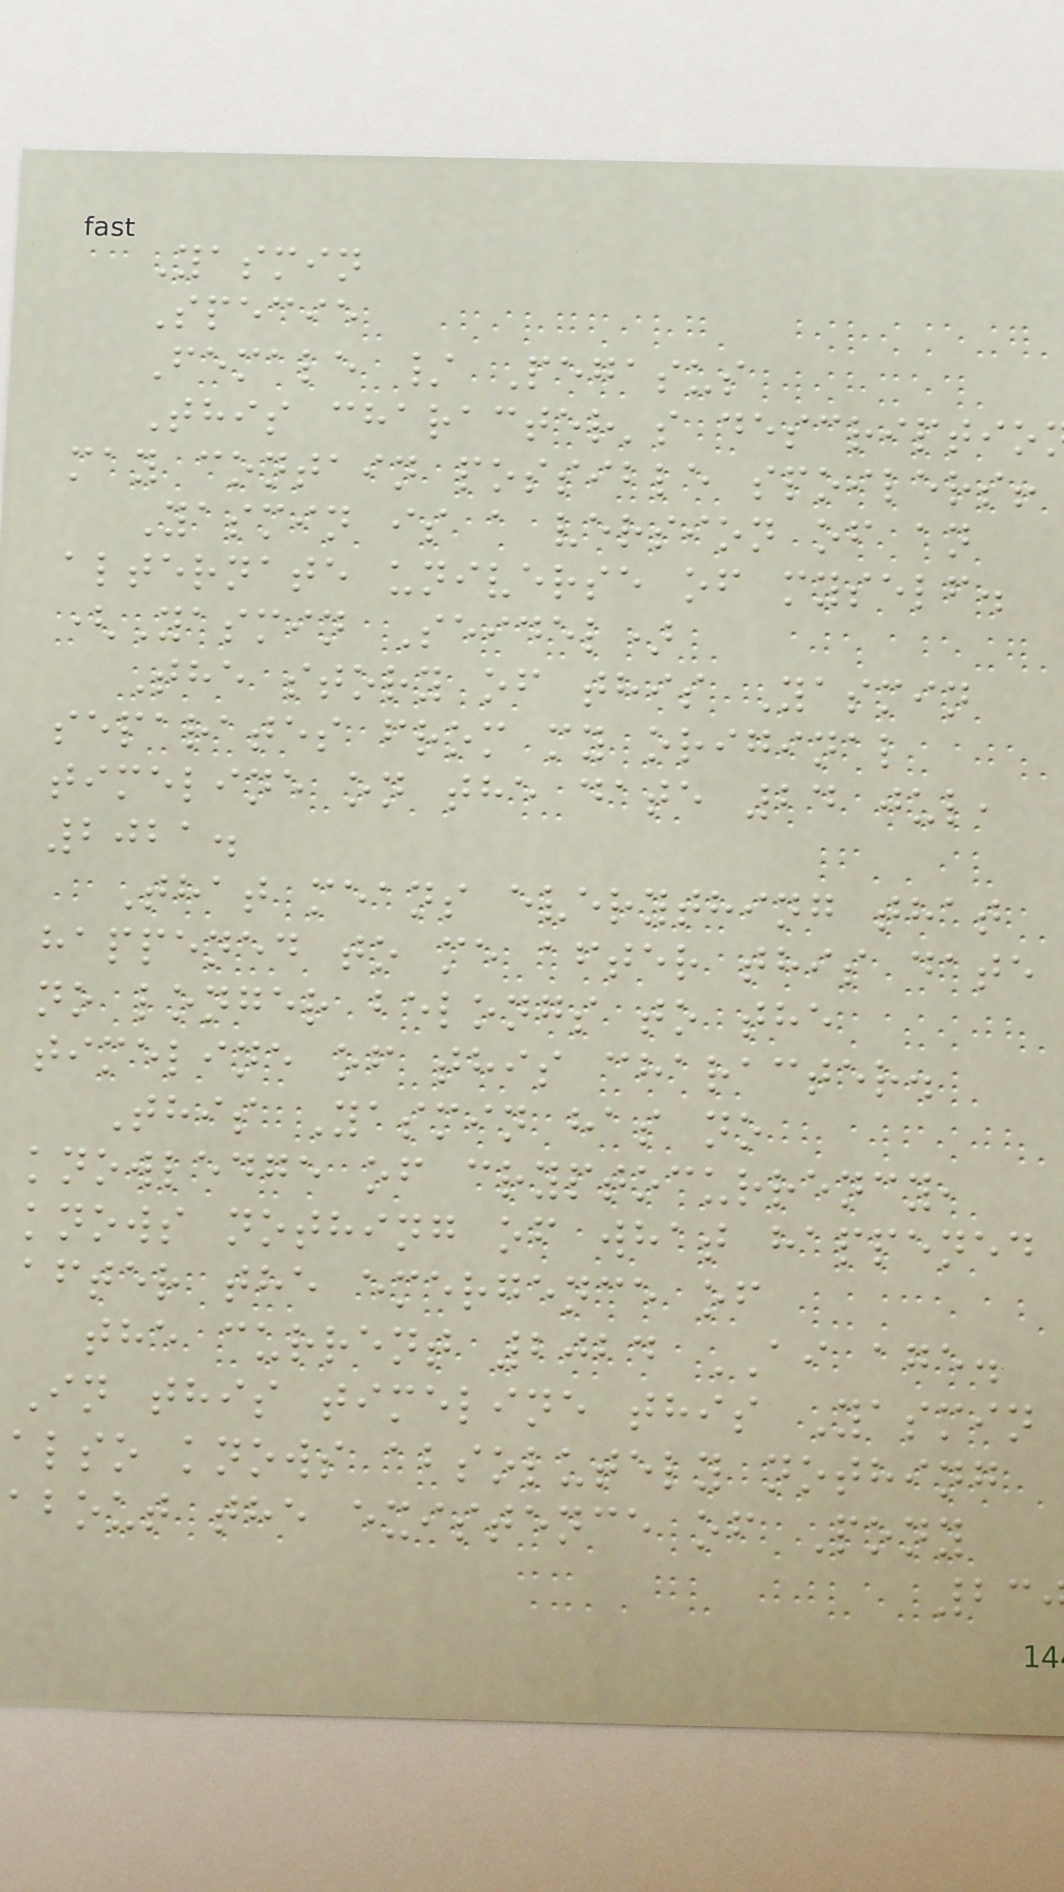Yasmin
Specie
Female / Pegasus
This character's descriptio
may contain possible spoilers!
Yasmin is a version of an
alternate universe of myself.
(Yasmin Seidel)
The story of this Yasmin
separates from my original
timeline on the date 24 jul,
2021.
That means everything that
happened to me after this date
no longer belongs to the
timeline of this character.
This Yasmin has no
knowledge of cryptocurrency,
knows nothing of what happened
after the emergence of
the current 2024 AI age.
In this timeline this Yasmin
also knows absolutely nothing
about the existence of Pony
